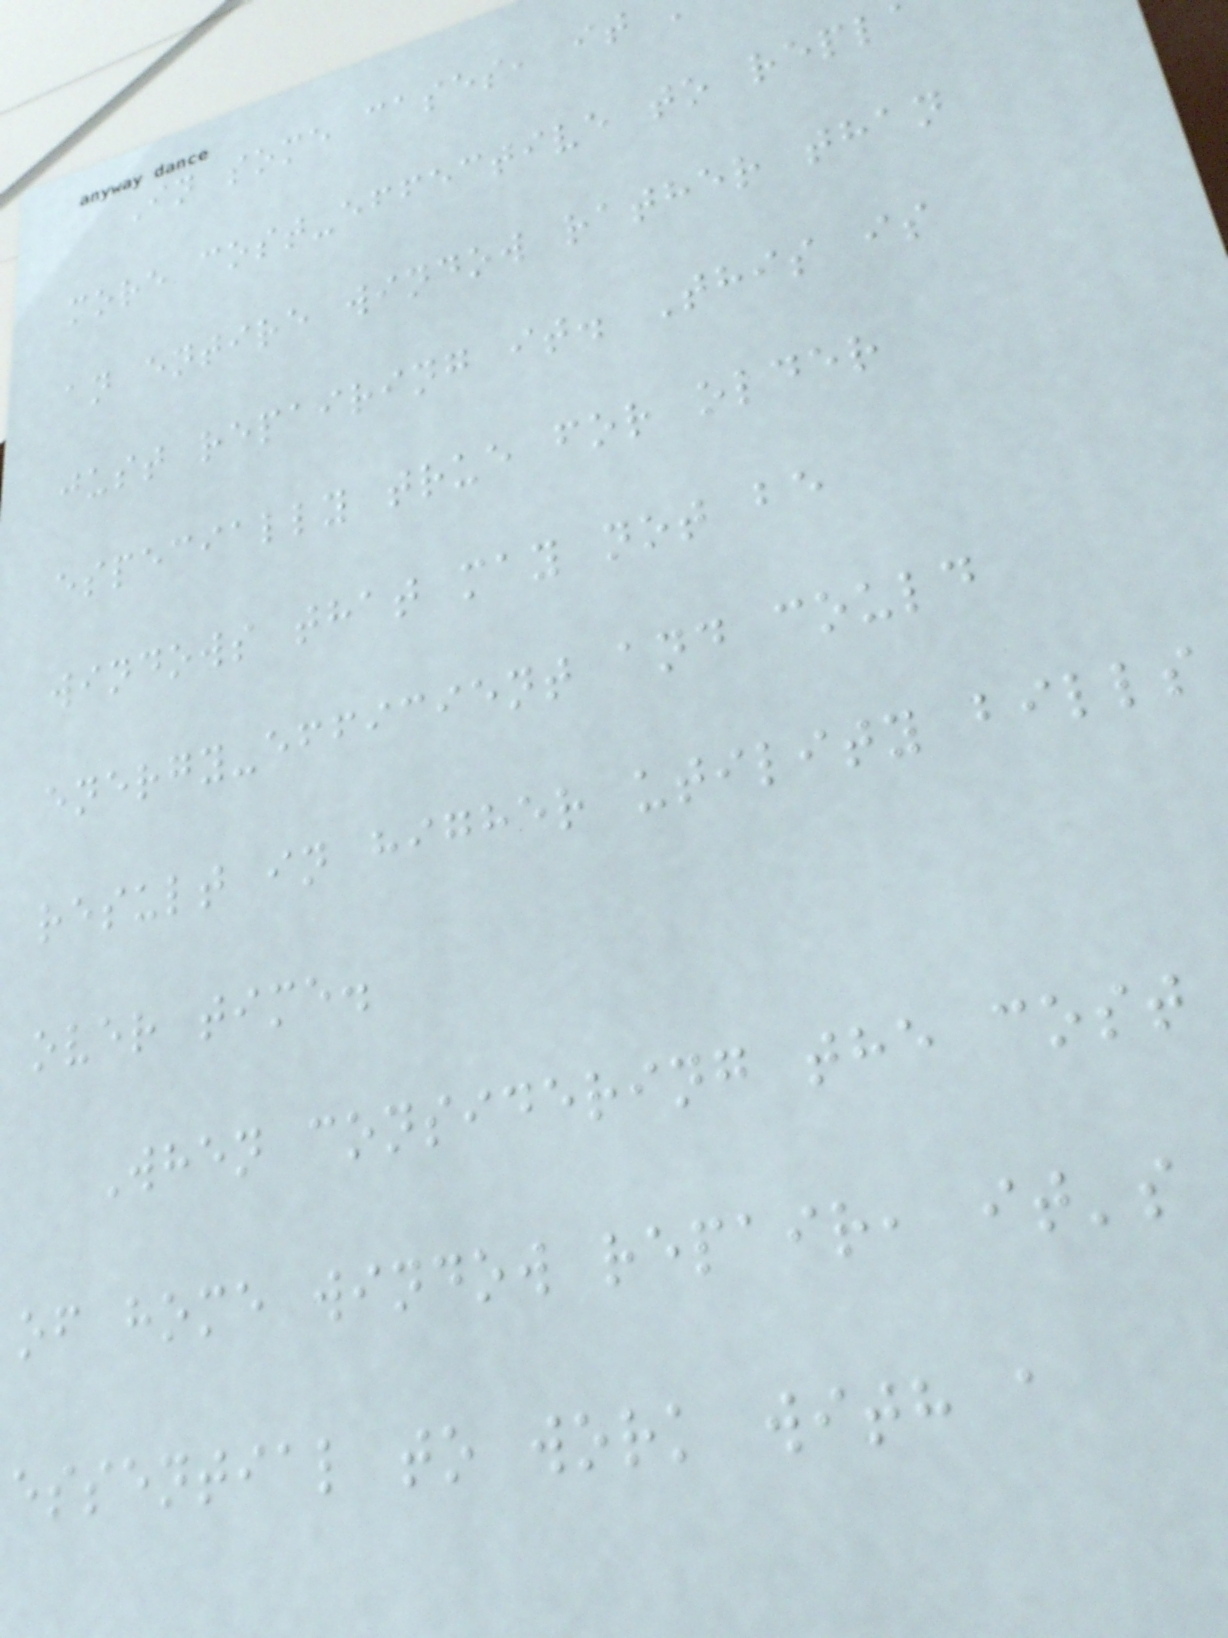In some cases, it
more cost-effective to repl
an entire window rather than
just repairing it. This is
especially true for older
windows that may not be
energy-efficient and could
result in higher utility bills
over time.
When considering the cost
of home window repair, it's
essential to work with a
